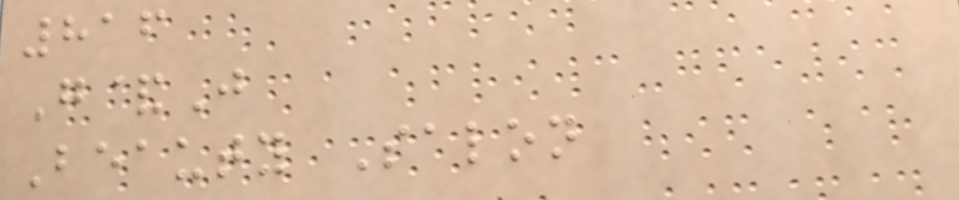816
G&J
Beauty Salon
